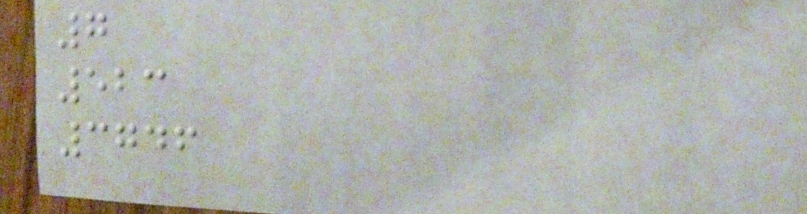7
523
3746
